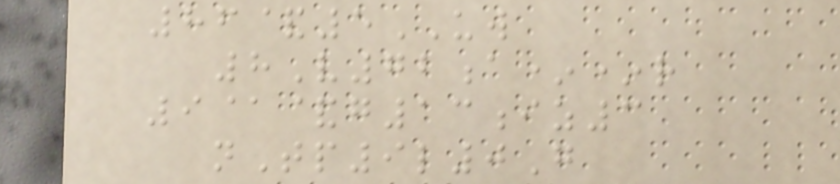86&5UW
8V72a**r
9@&g13iz3
nTp9l0G
